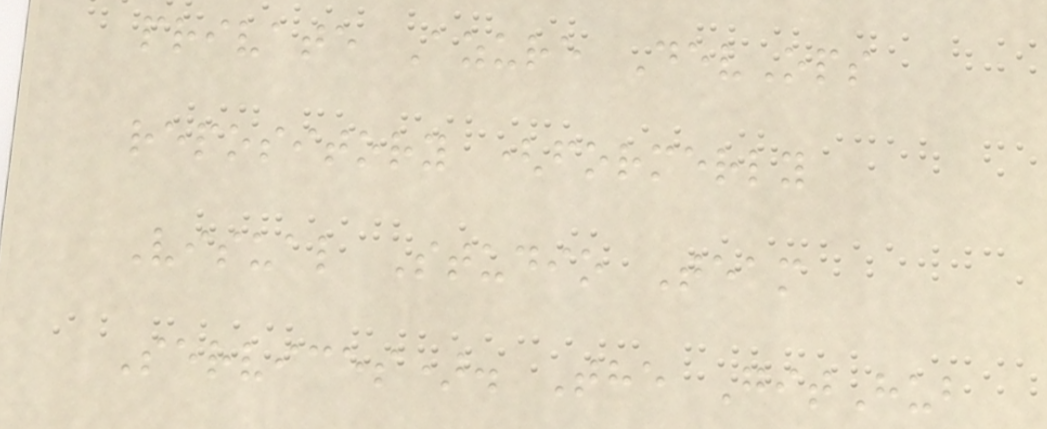private Azure DevOps
repository (formerly
Visual Studio Team
Services). The GitHub
